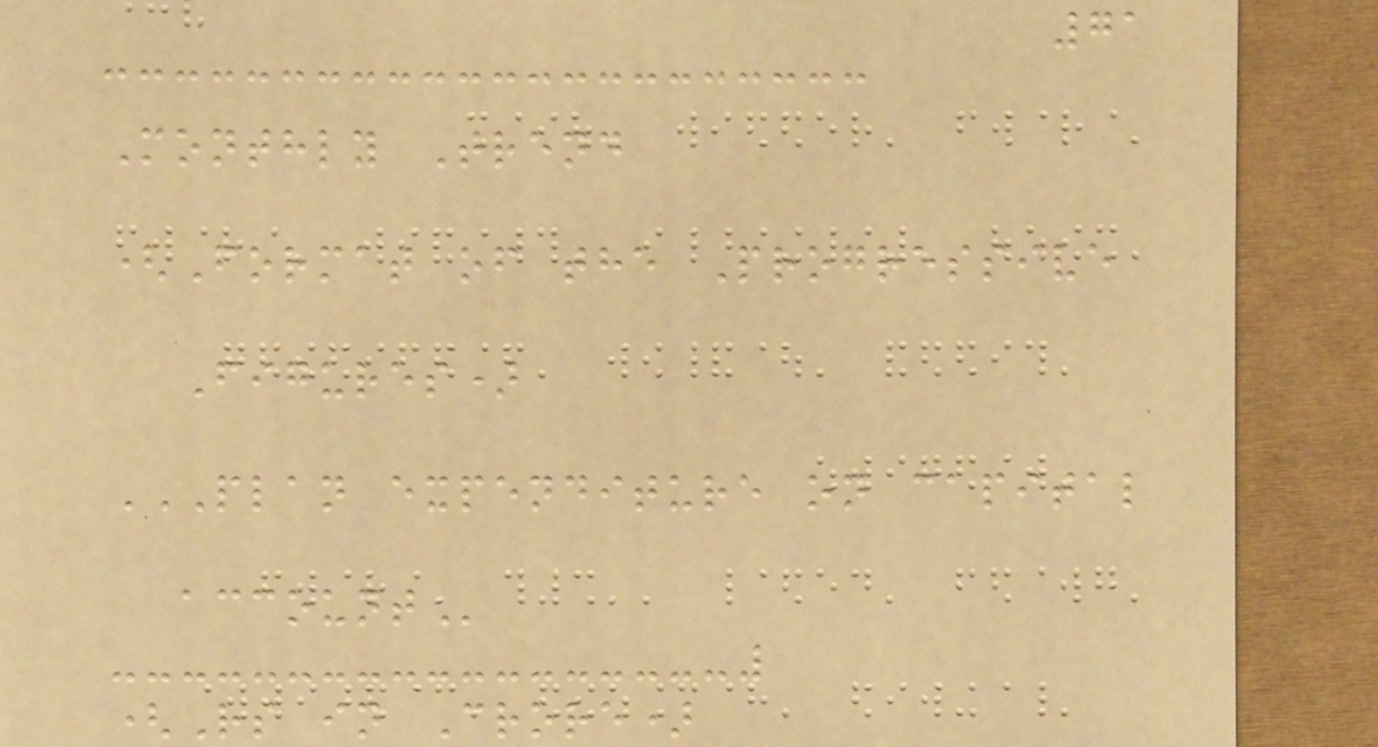71
Monthly Trend
(Format of the Progressive
Figures)
PLAN EXPENDITURE ON CAPITAL
ACCOUNT
(Rs in Crore)
